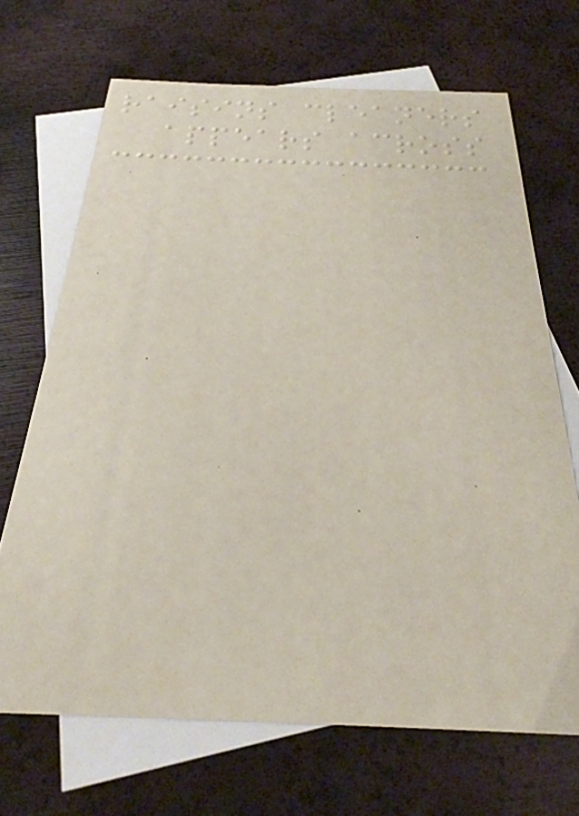raisins cleaners
appears across
